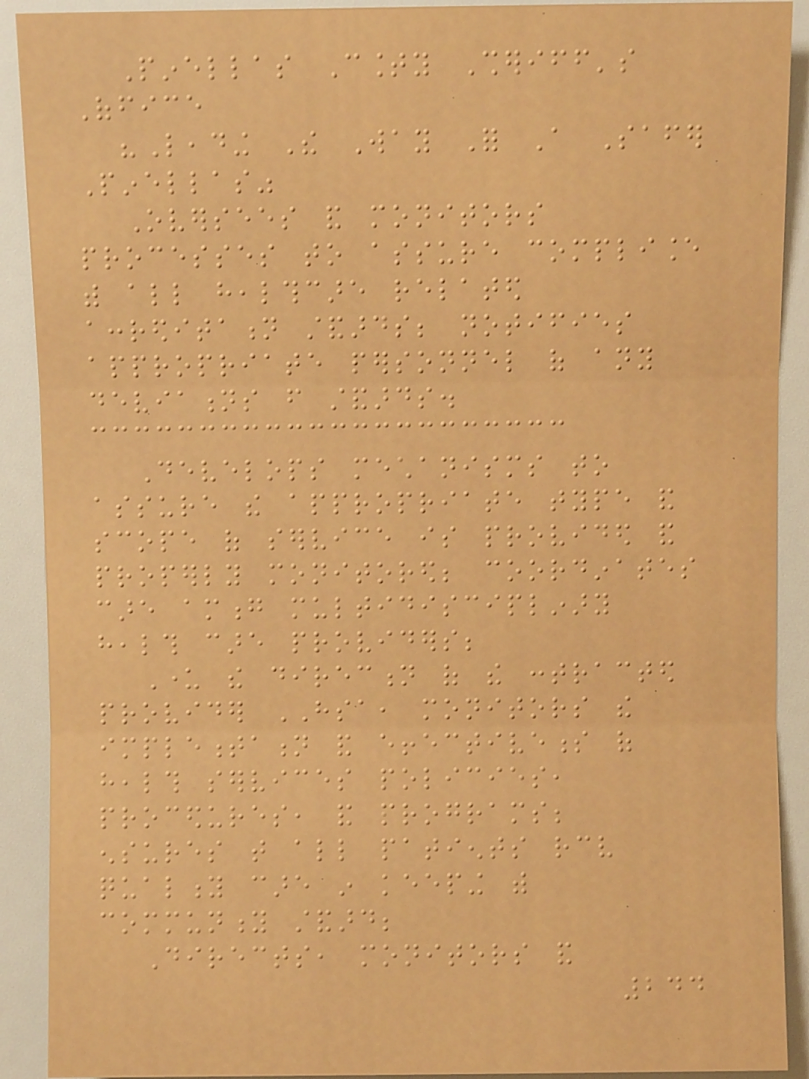Pinellas County Sheriff's
Office
"Leading The Way For A Safer
Pinellas"
Oversees and monitors
processes to assure compliance
with all healthcare related
accreditation standards; notifies
appropriate personnel of any
deviations from standards.
Develops mechanisms to
assure the appropriate type and
scope of service is provided and
properly monitored; coordinates
care among multidisciplinary
health care providers;
Under the direction of the contracted
provider HSA, monitors the
implementation and effectiveness of
health services policies,
procedures, and programs;
ensures that all patients receive
quality care in keeping with
community standard;
Directs, monitors and
244
